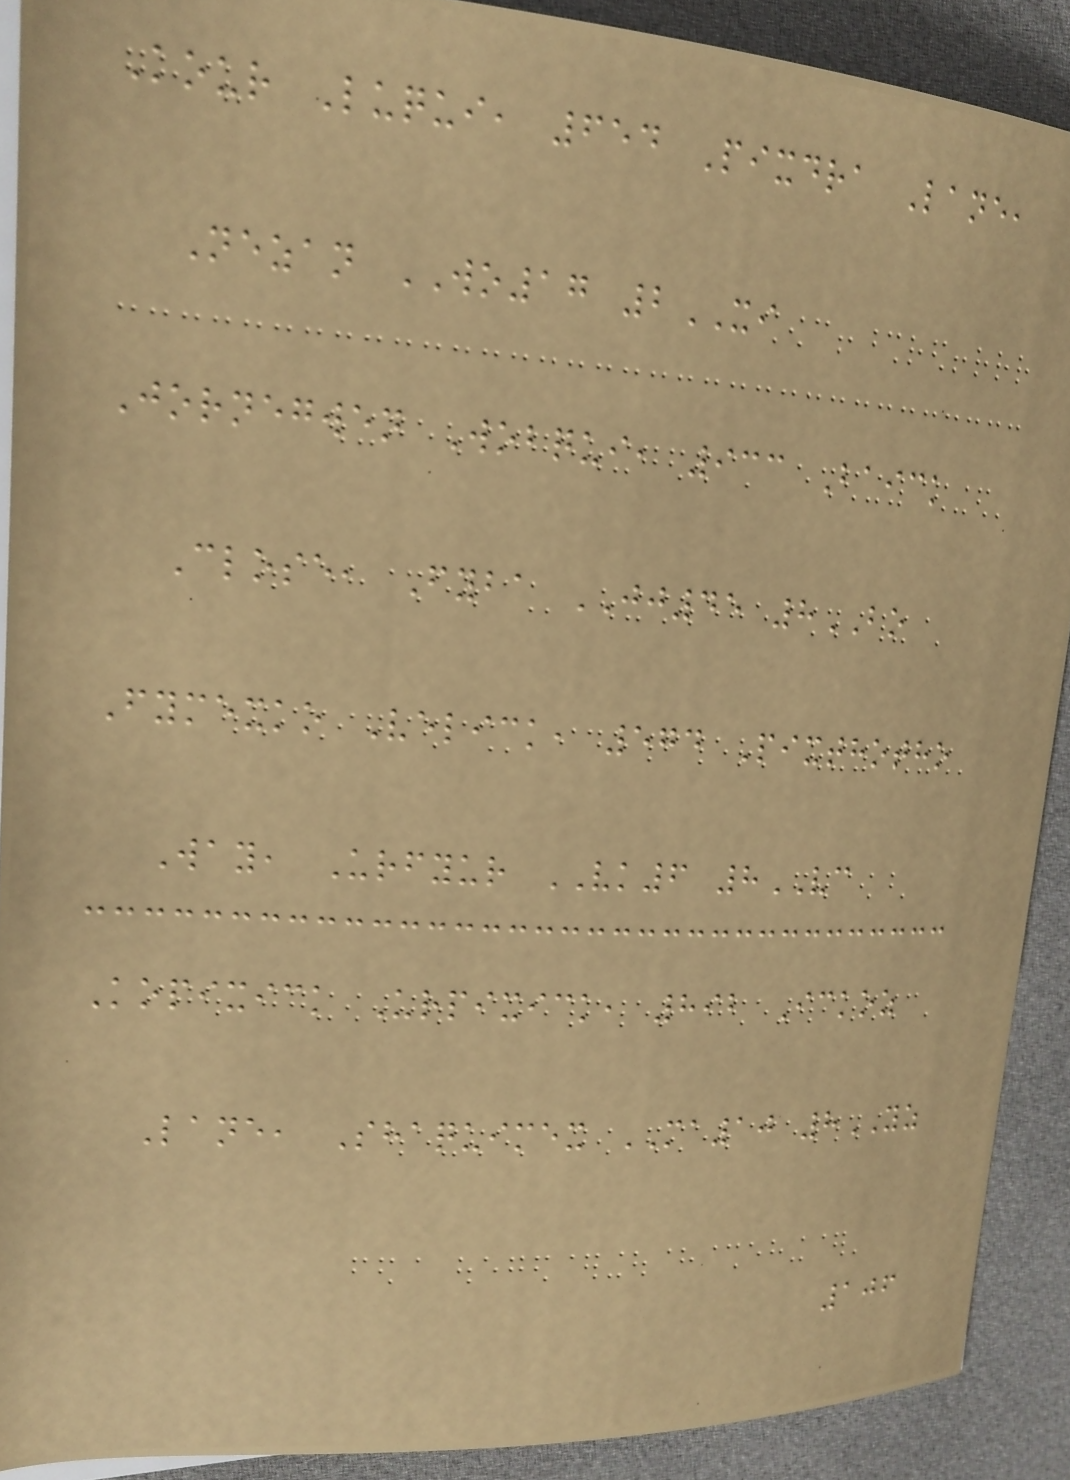Kour Luqui, 654 Pixdra Lane,
Nezan WO17 2XI
Jornegwen Wobqui, 933 Baick
Close, Fyba JJ45 8BO
Fymexko Velick, 574 Pixthotho
Way, Urfyur VK6 8VC
Kopixick Urpixick, 892 Ickoz
Lane, Shaquimex MA10 8YZ
106
